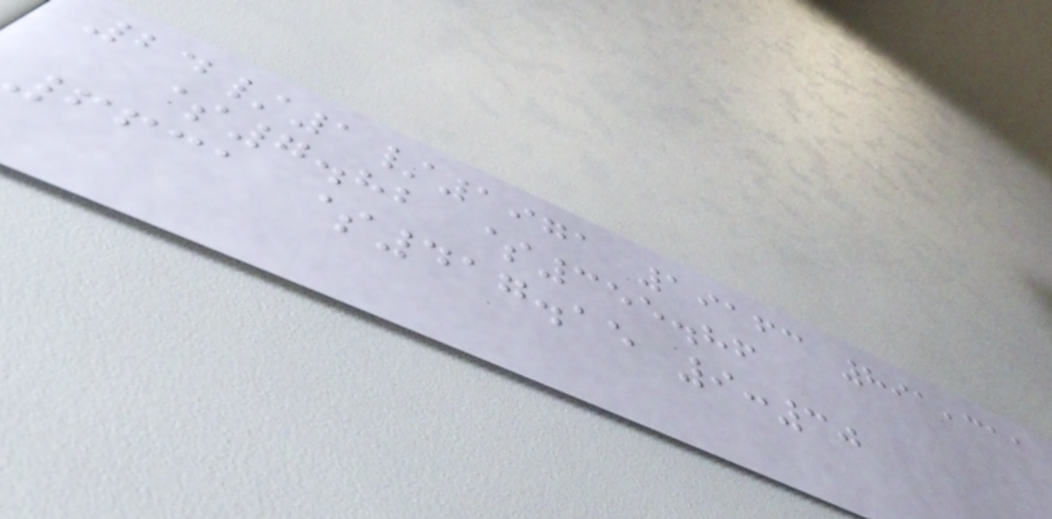24/1/1971 19163 891,311
$7.82 $355.86
6631 $417.15 9:30
